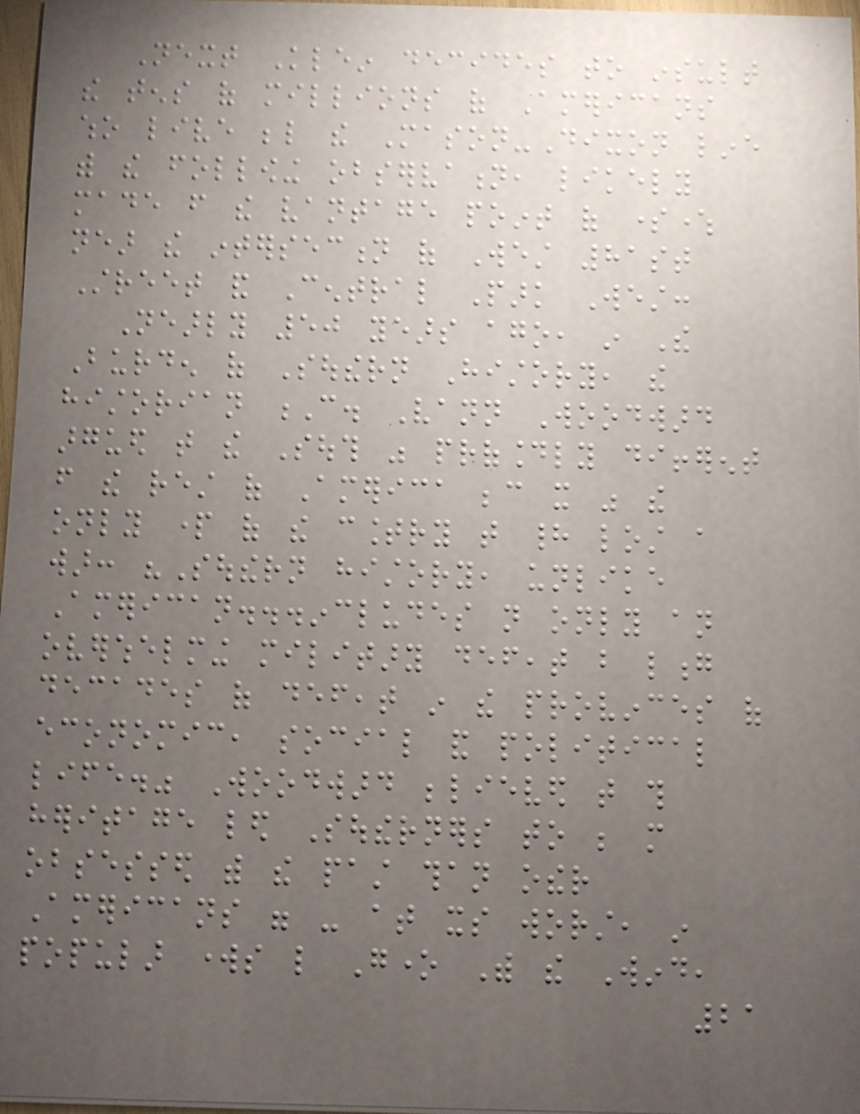Next Klein decides to insult
the tens of millions of Americans
who live below the Mason-Dixon line
with the following observation, likely
made from the vantage point of somewhere
near the intersection of West 81st
Street and Central Park West:
Nearly 50 years ago, in The
Burden of Southern History, the
historian C. Vann Woodward
argued that the South was profoundly different
from the rest of America because it was the
only part of the country that had lost a
war: "Southern history, unlike
American...includes not only an
overwhelming military defeat but long
decades of defeat in the provinces of
economic, social and political
life." Woodward believed that this
heritage led Southerners to be more
obsessed with the past than other
Americans were - at its worst, in
popular works like Gone With the Wind,
21
